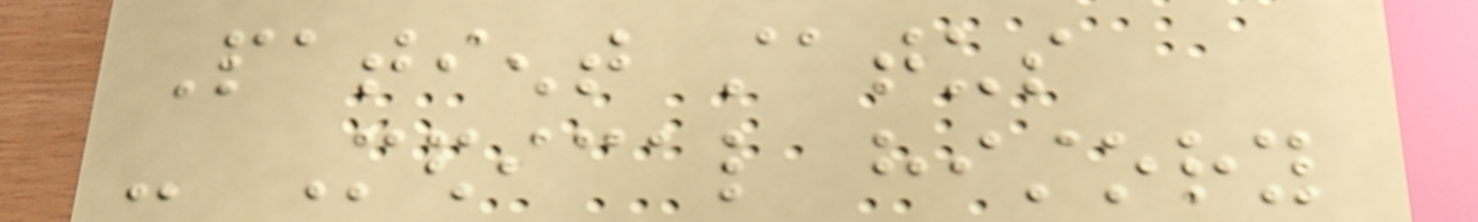Patient status
- Medical history
